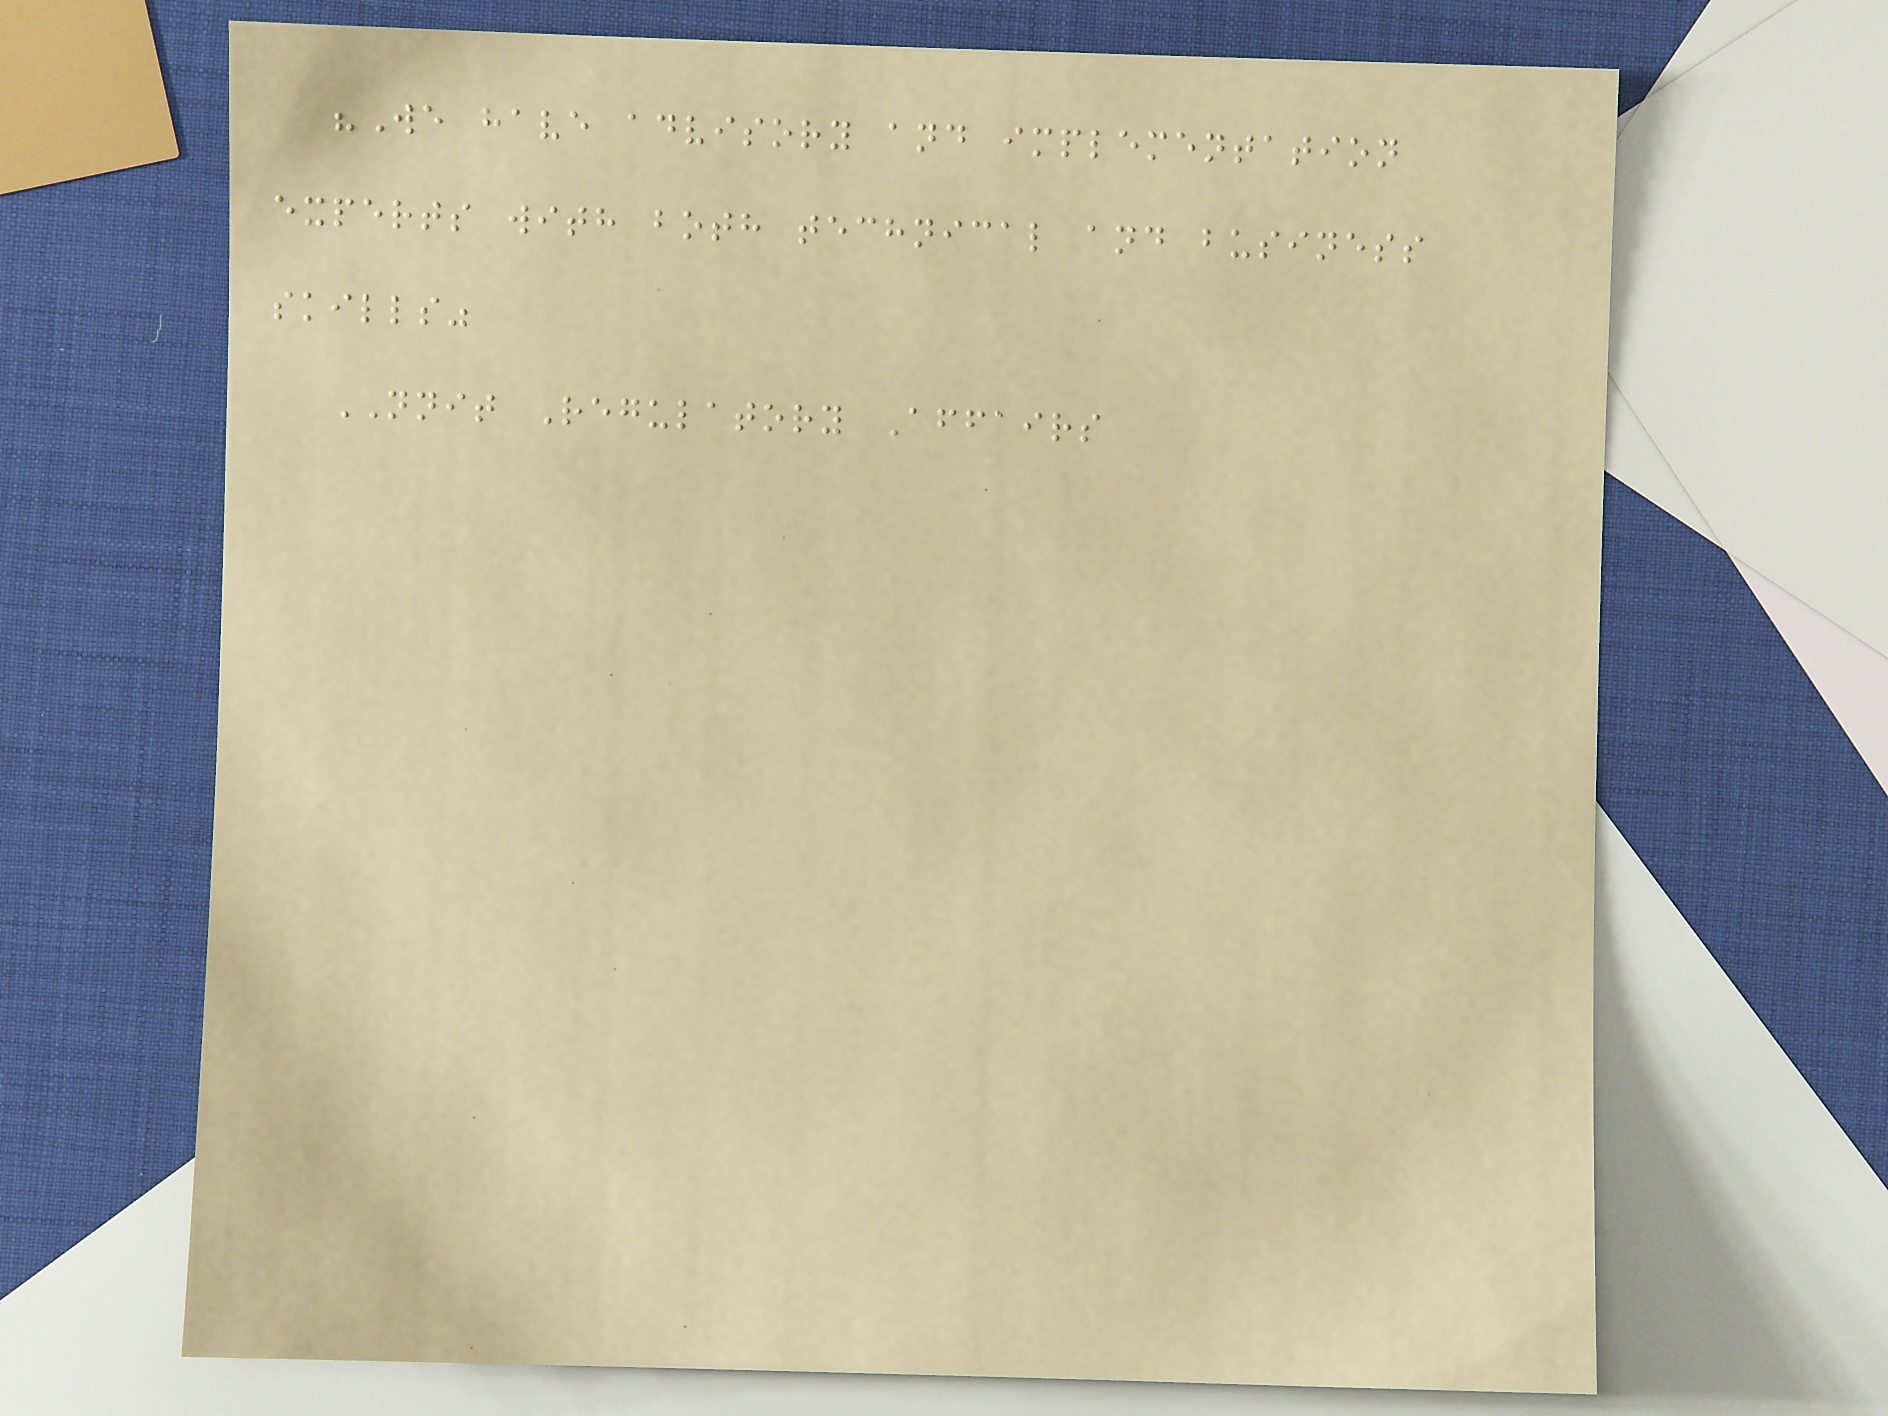"We have advisory and implementation
experts with both technical and business
skills"
NNIT Regulatory Affairs
